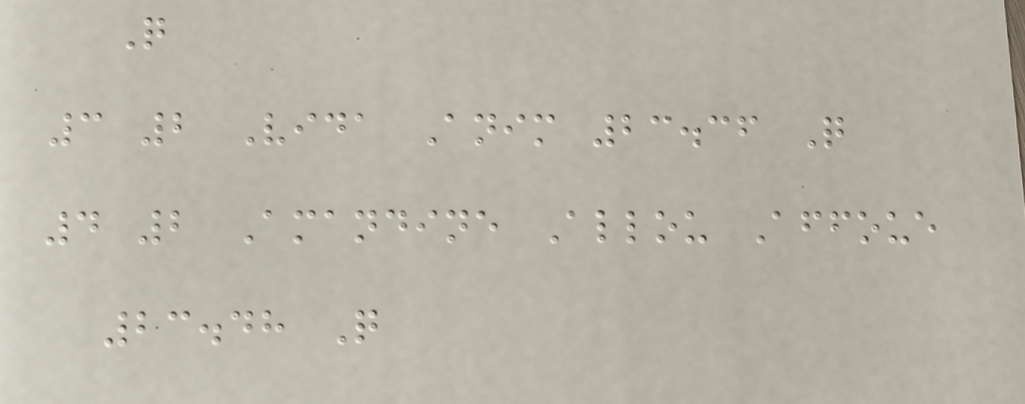Q
3 2 Vida Anim 23.36 Q
4 2 Amandine Allou Affoue
23.48 Q
